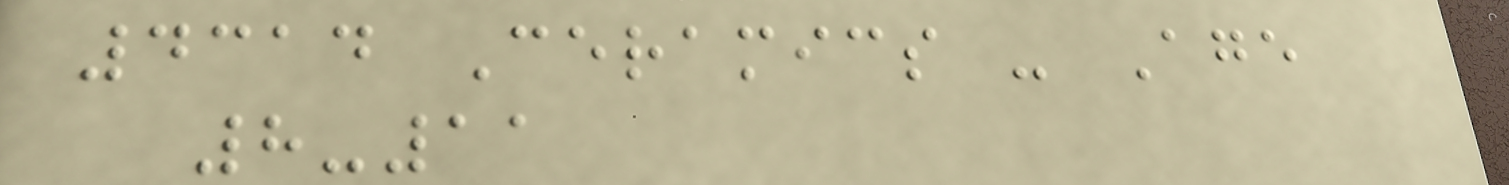4314 Ceramics - Age
8-11
